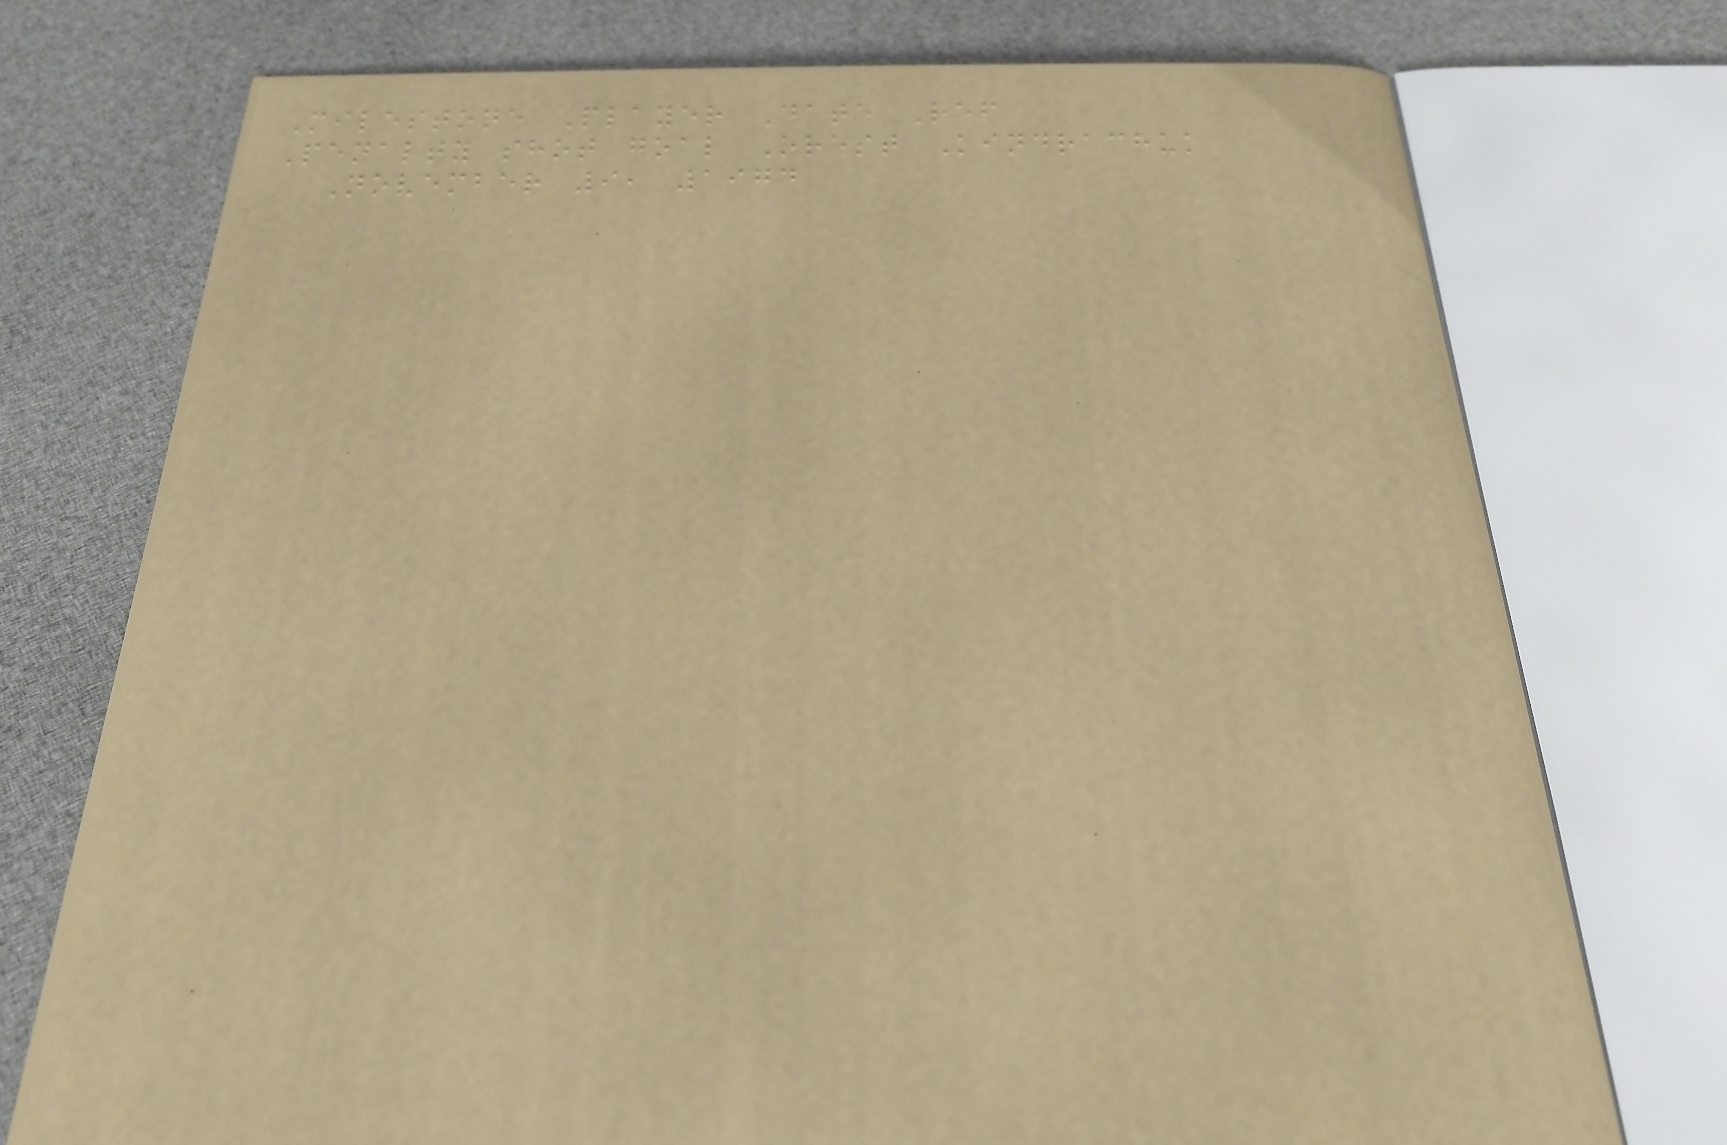Milestone Player Date Ref
Penalty shot goal Orest Kindrachuk
November 9, 1974
